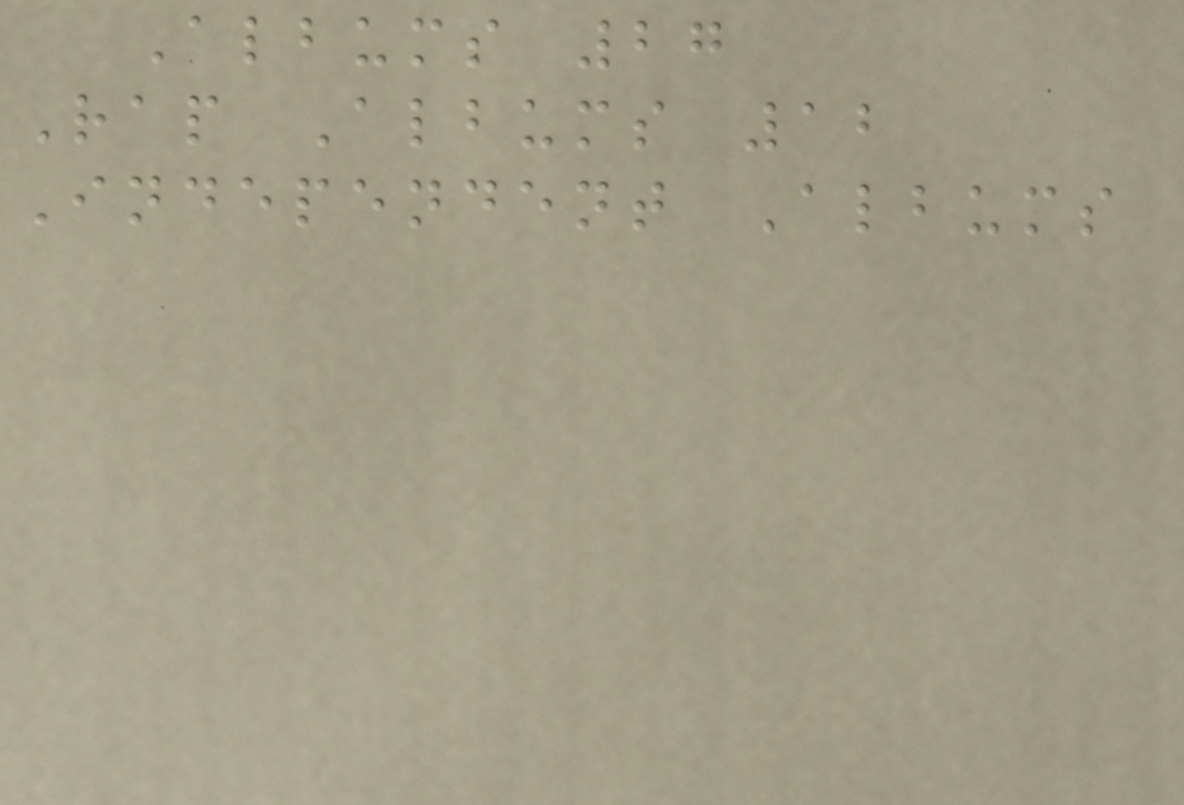Albums 27
Rap Albums 12
Independent Albums
